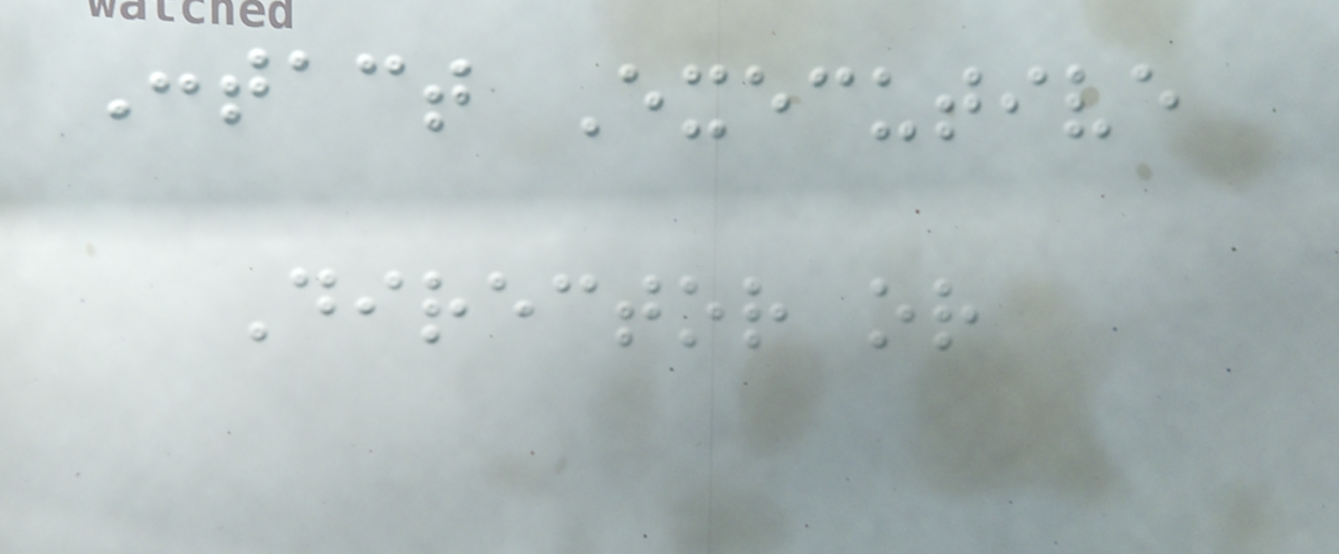Contact Executive
Director or
